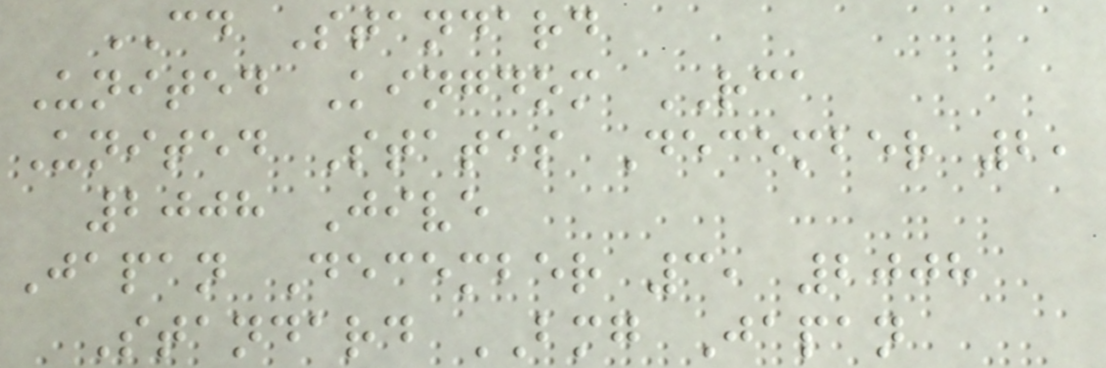CD Standard
United Kingdom RCA
United States December 2,
2008 Jive
Japan December 3, 2008
Standard BMG Japan
